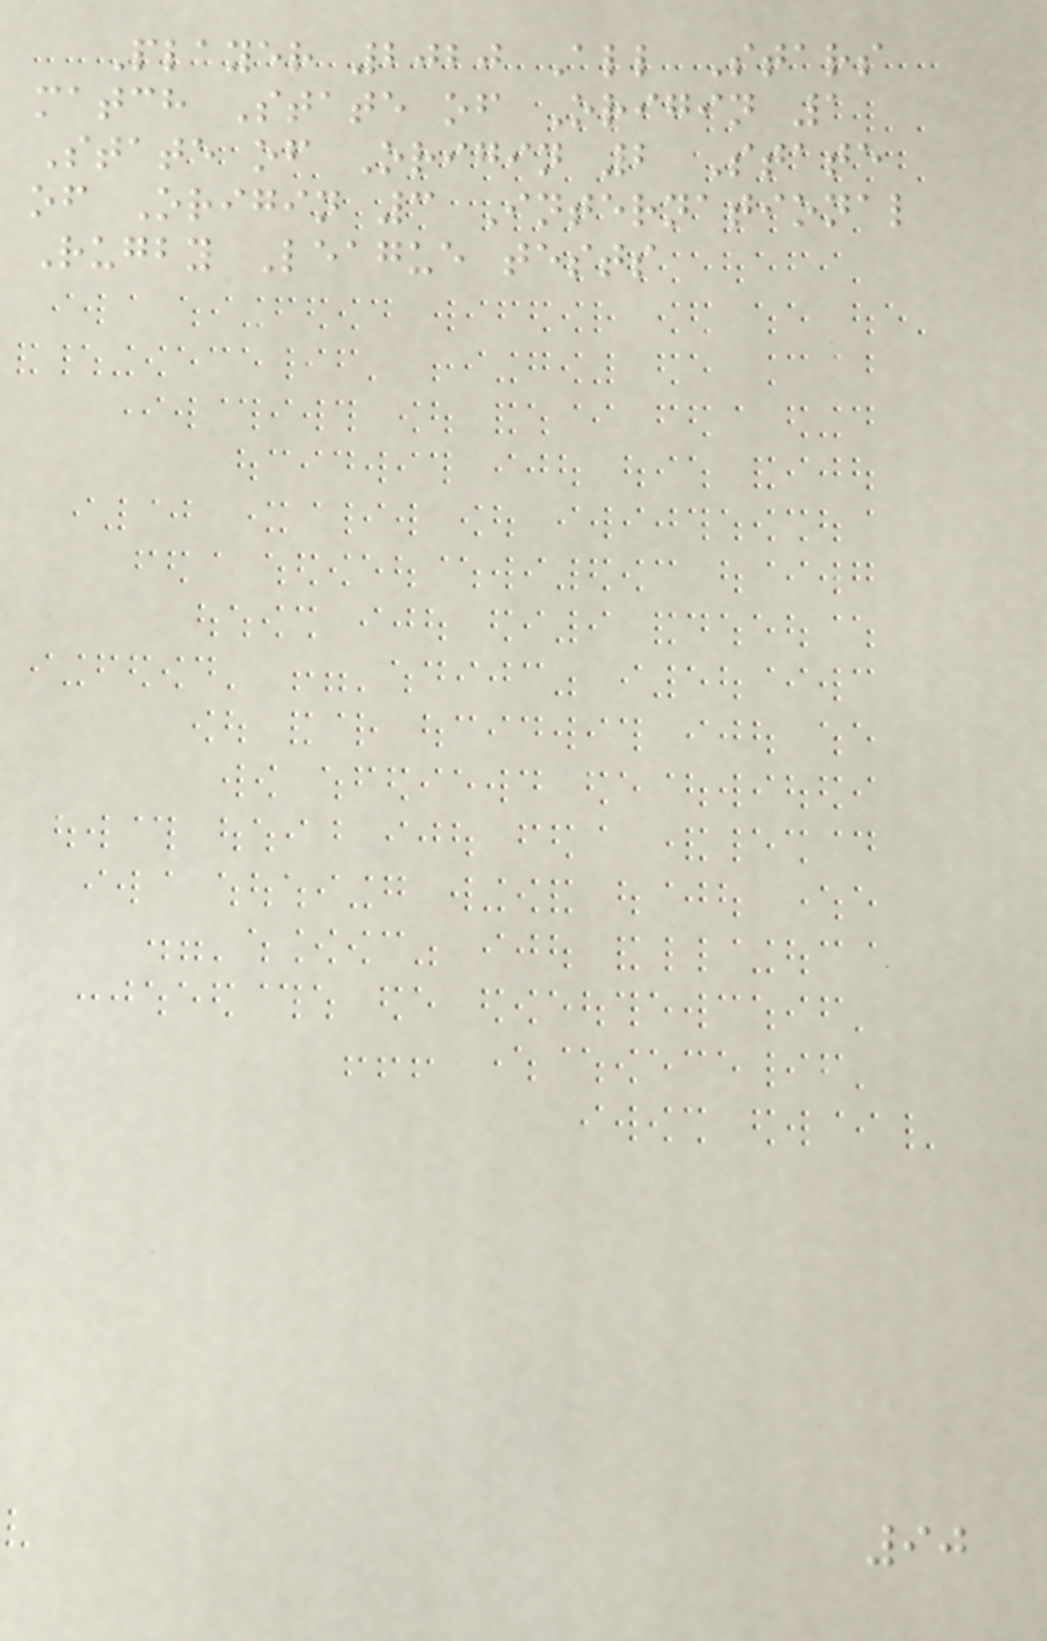Player 2020 All Stars
match State of Origin 1
State of Origin 2 State
of Origin 3 International
Rugby League tests
90
